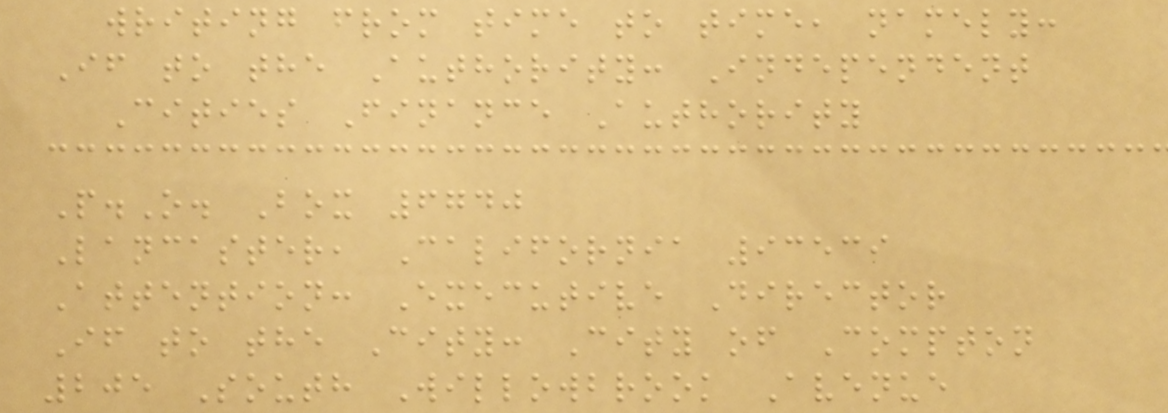writing from time to time, namely:
If to the Authority: Independent
Cities Finance Authority
P.O. Box 6740
Lancaster, California 93539
Attention: Executive Director
If to the City: City of Compton
205 South Willowbrook Avenue
